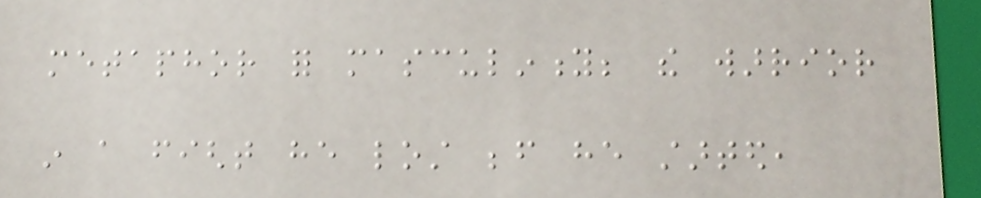metaphor for masculinity; the warrior
in a fight he lost before he started,
